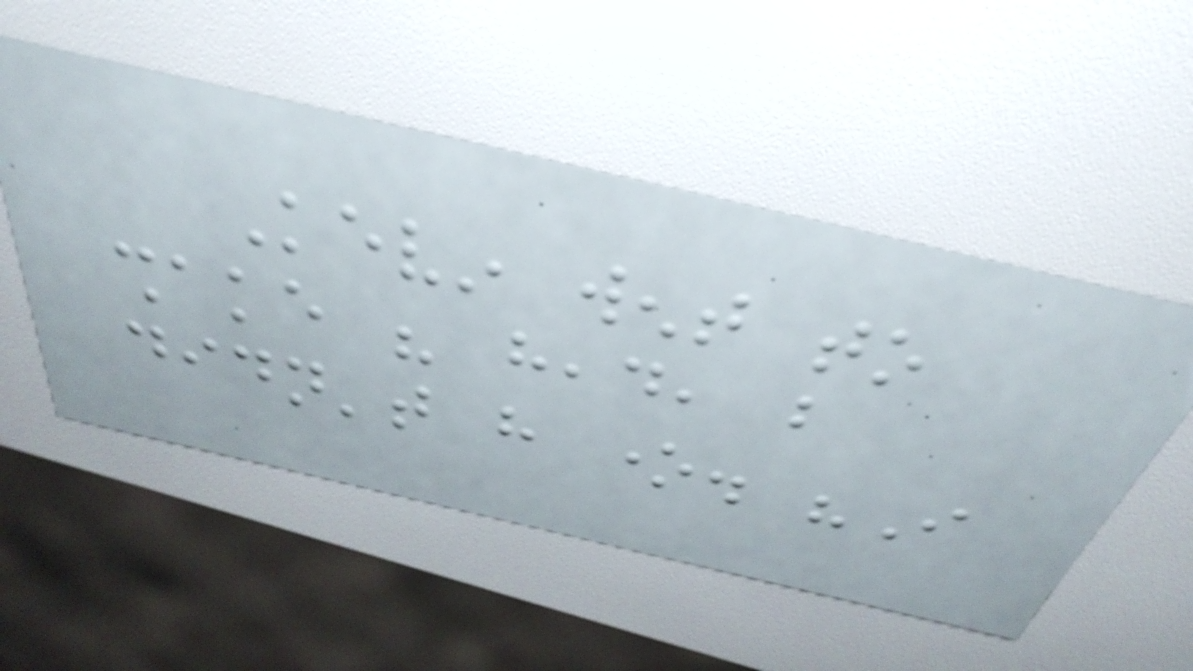Kevin went to
shake his head, but
didn't have one. "I
